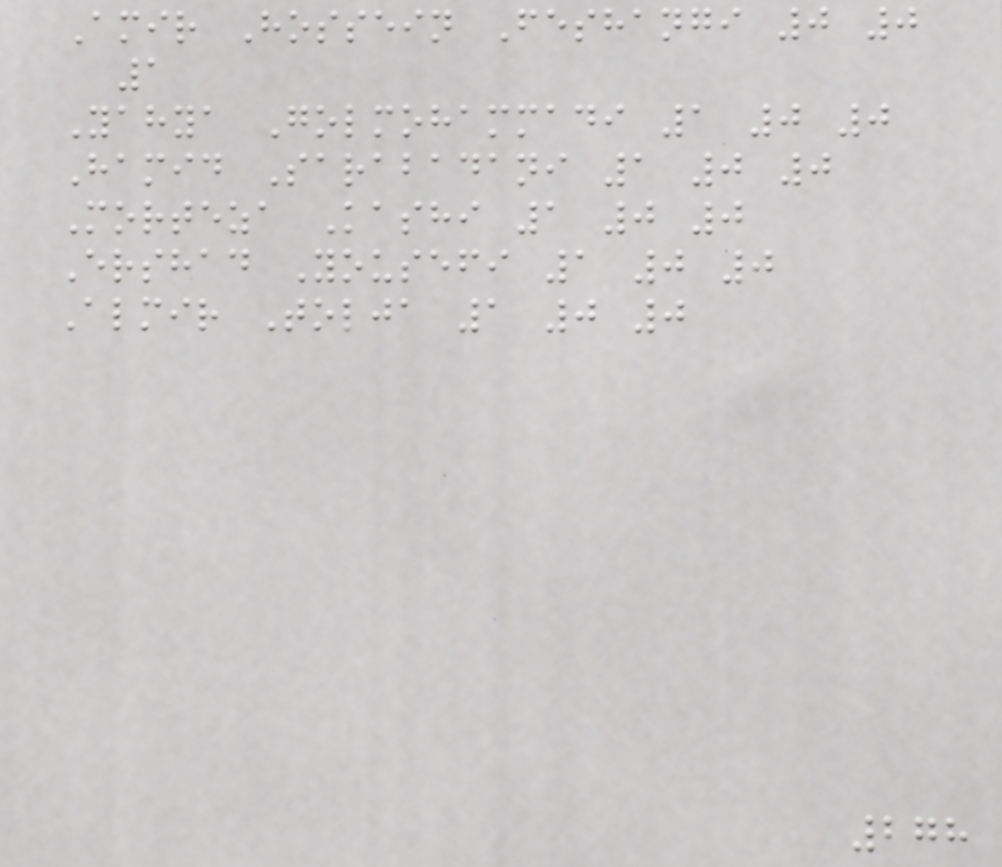Amir Hossein Feshangi 0 0
1
Yahya Golmohammadi 1 0 0
Hamid Sarabadani 1 0 0
Morteza Kashi 1 0 0
Ershad Yousefi 1 0 0
Almir Tolja 1 0 0
278
